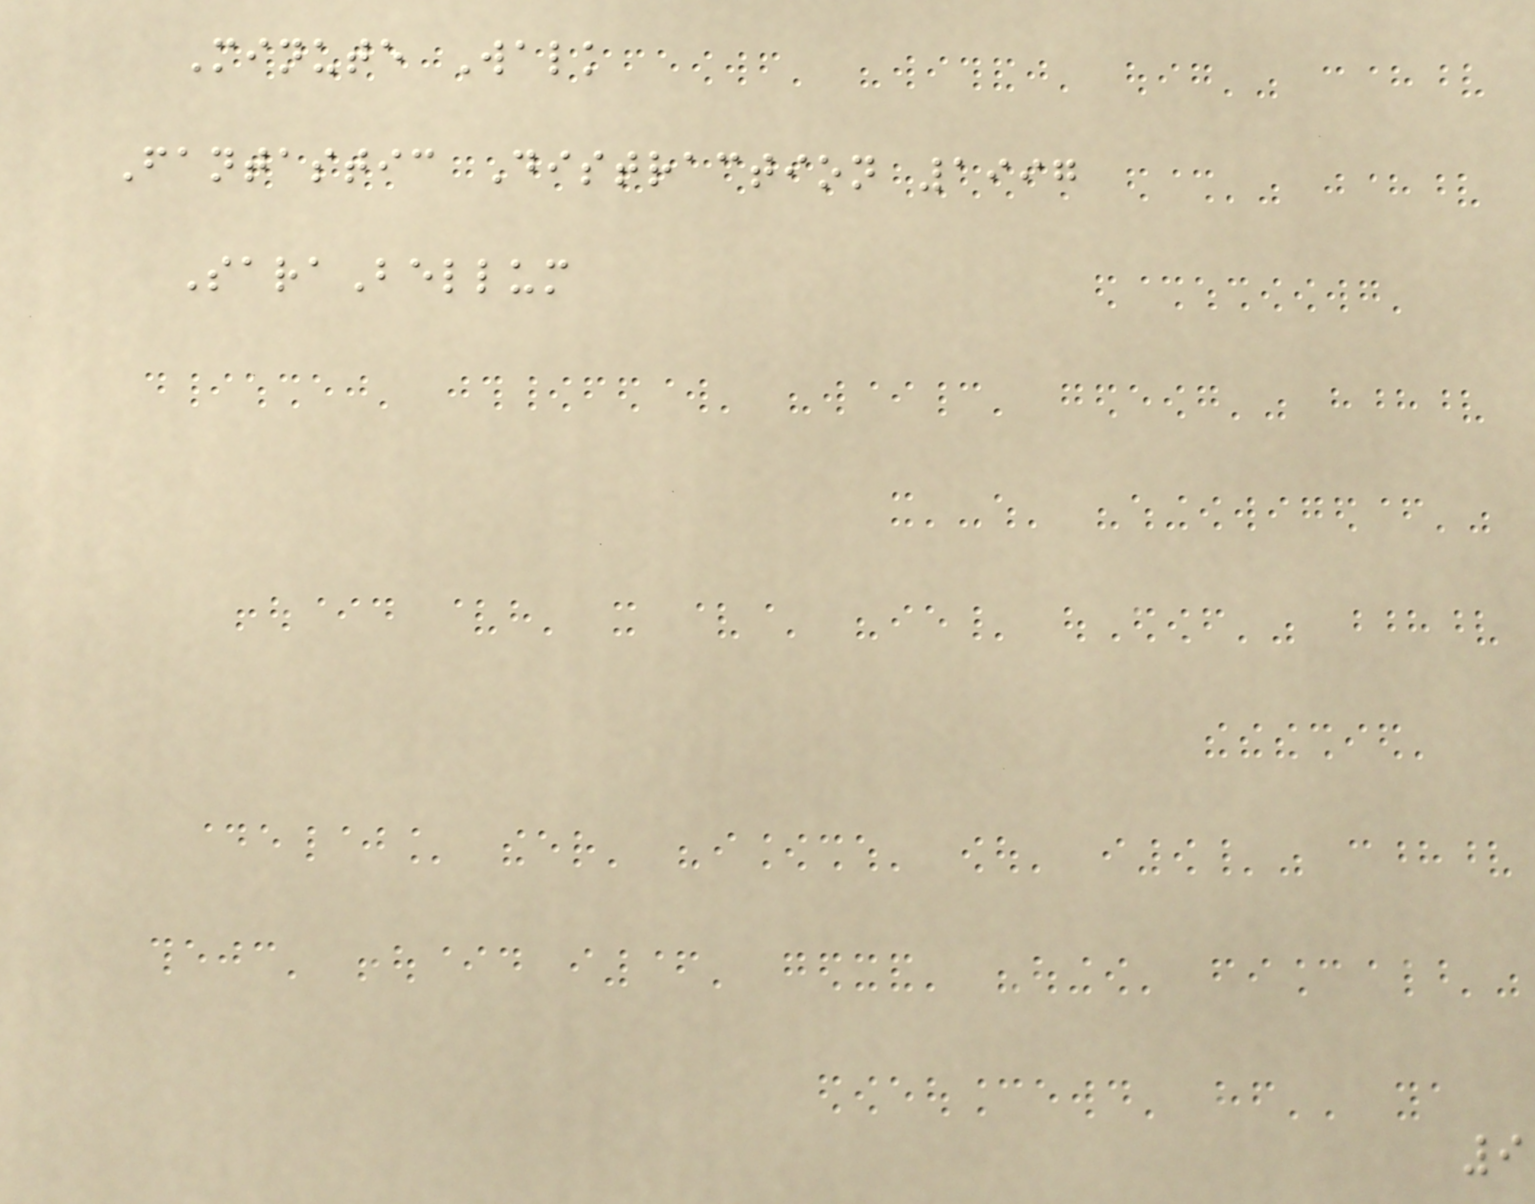Minute Walk
Fantastic Distraction 1997
SaraBellum
9
